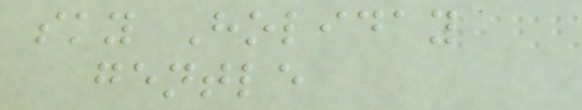sky Holiday
gentle
